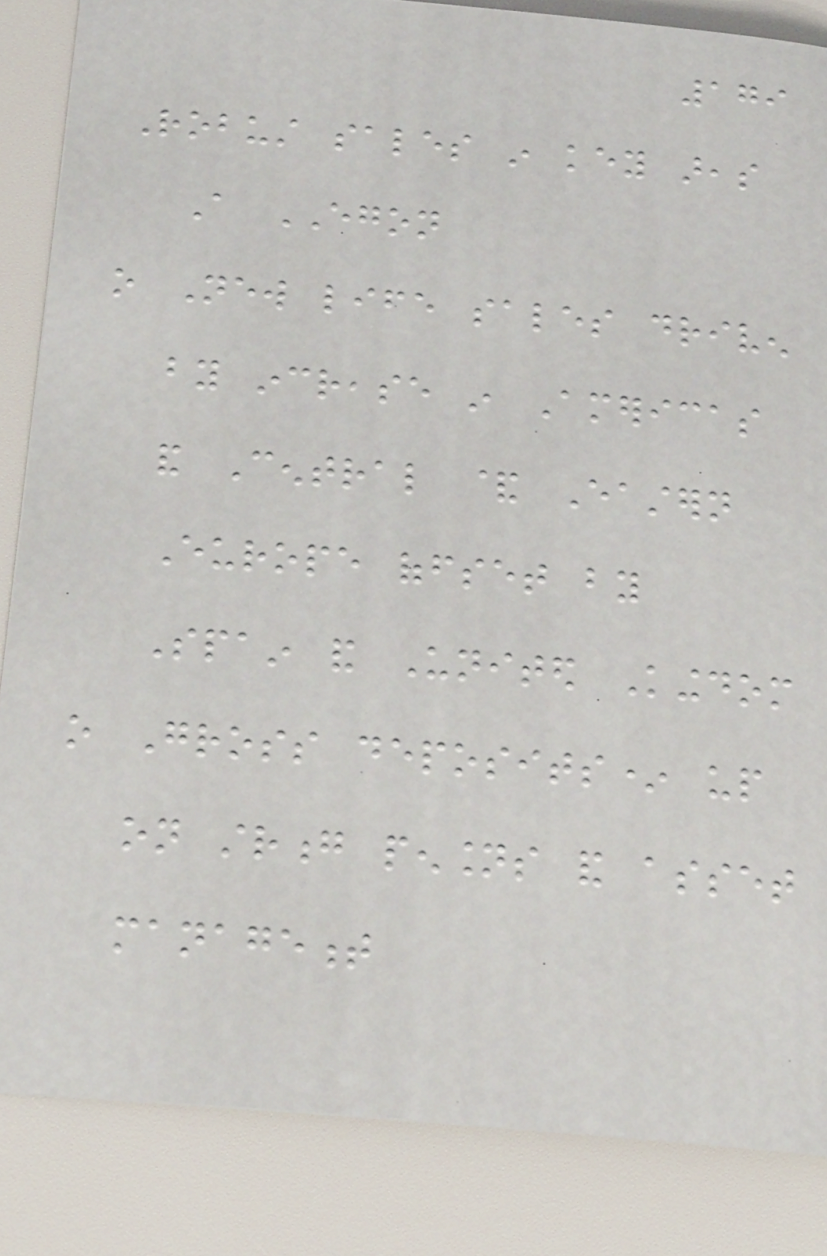179
Robust sales in key areas
A EGON
o New life sales driven
by increase in Americas
and Central & Eastern
Europe offset by
Spain and United Kingdom
o Gross deposits* up
on strong pensions and asset
management
